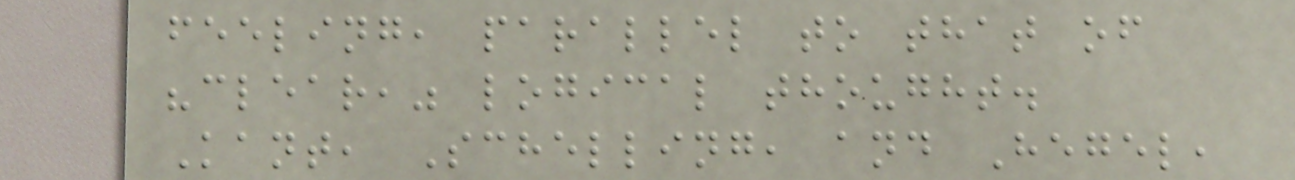feeling, parallel to that of
"clear," logical thought.
Kant, Schelling, and Hegel,
